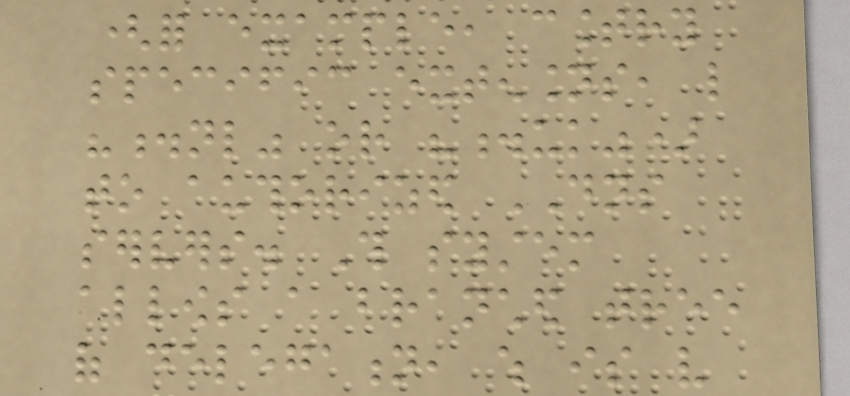(for example, country
specific extensions, like
".nl" or ".uk")
to authorized DNS
servers. This system
allows a branched tree
of delegation, which is very
